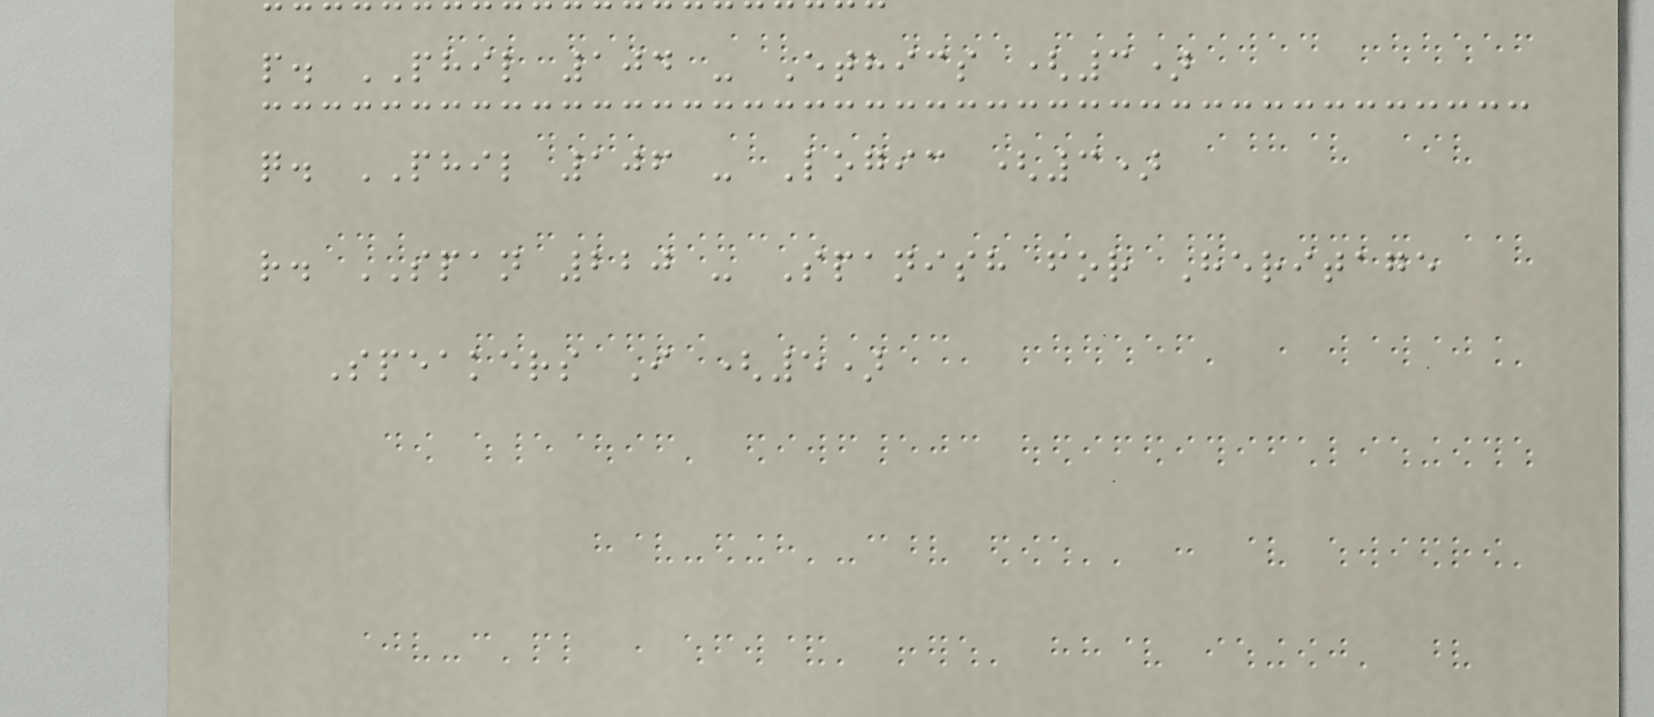p. PHIL 104 - Ethics (3)
q. PHIL 106 - Logic (3)
r. SPAN 220 - Spanish for Heritage
Speakers I (5)
